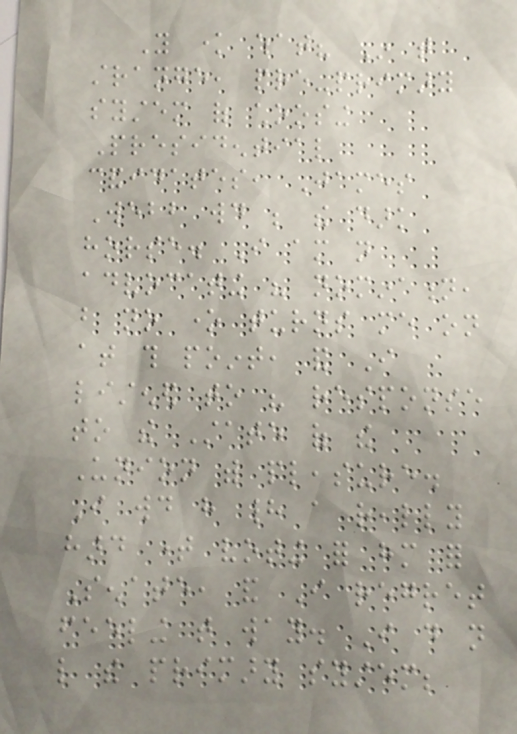You know what? In that
strange, pre-primary
system of choosing
Presidential
candidates, James
Webb would be the dark
horse. I am not
advocating his nomination,
but no one turns me on
at this point, and I
listened to his response
to the State of the
Union with pleasure.
I would have had a really
hard time voting for him for
Senate, and I regret
feeling that way. I do not
like the primary system;
